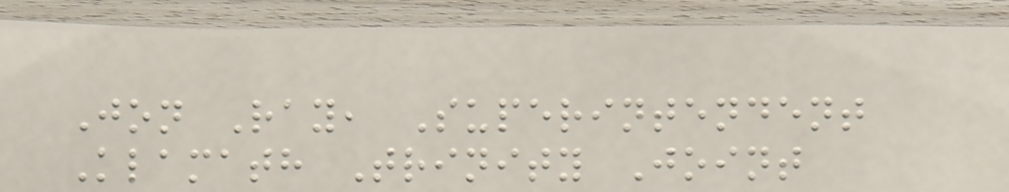Jon Ray, Superintendent
Klamath Trinity Joint
